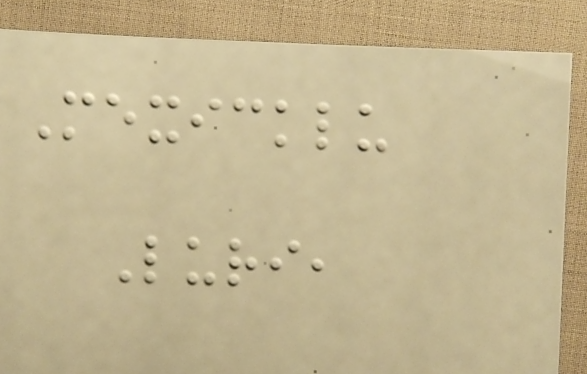Mexicklu
Luri,
